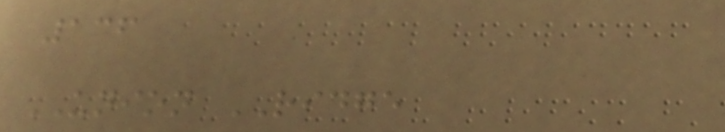136
UNION RIDGE
